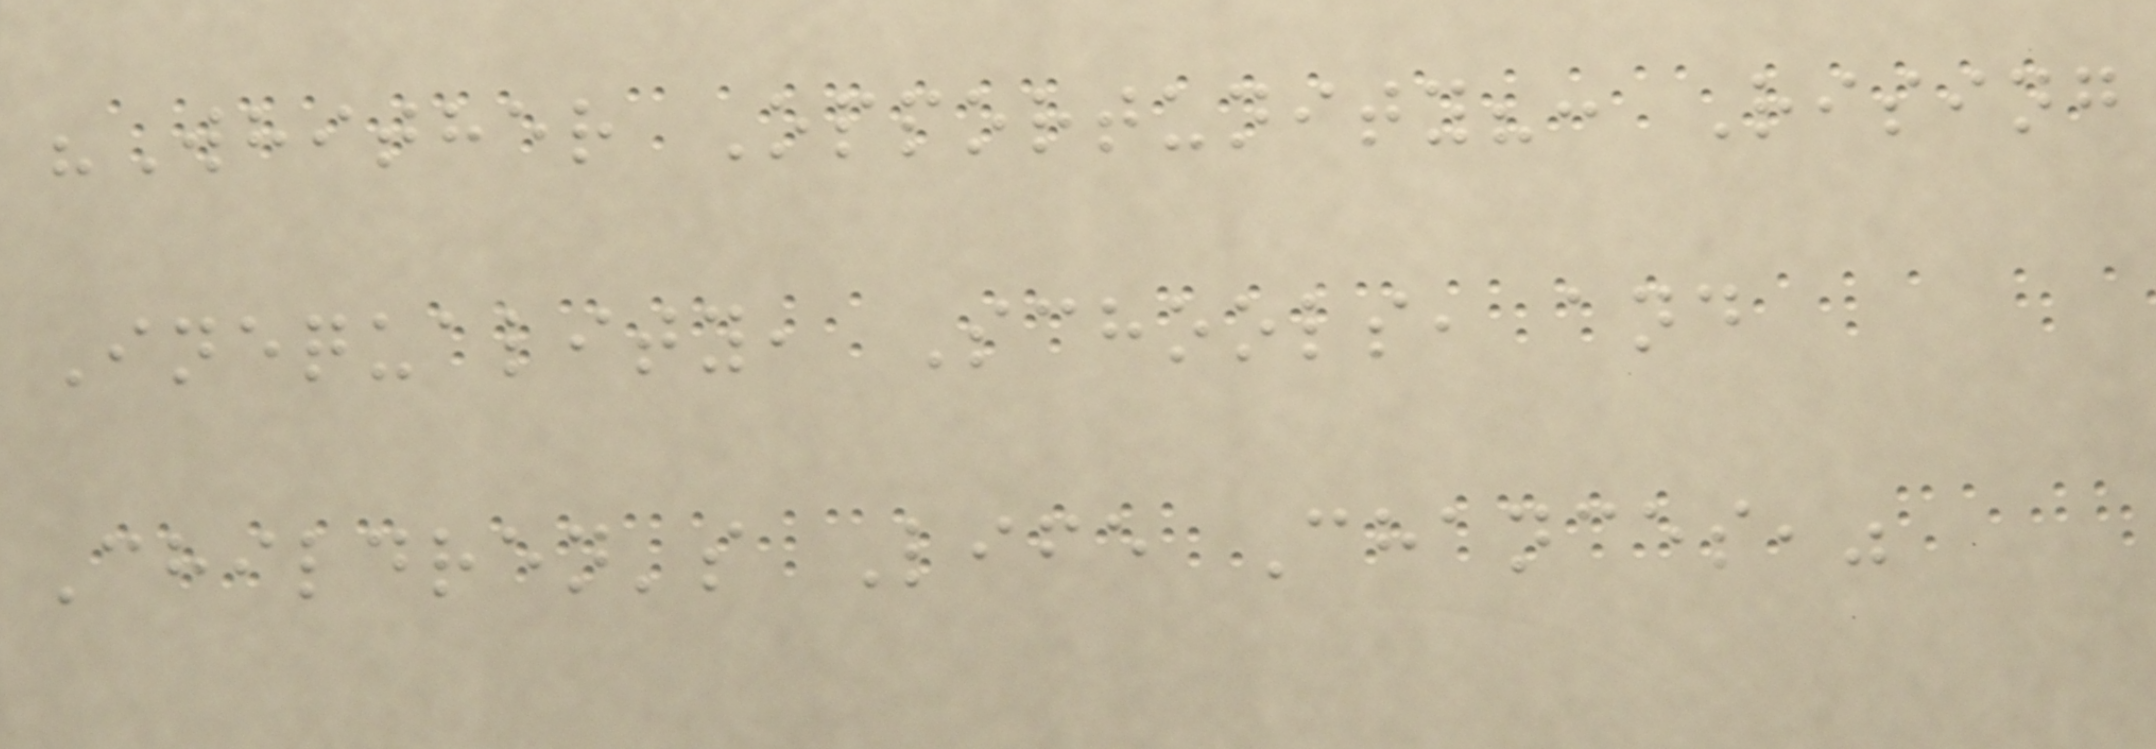"Whither Opportunity?: Rising
Inequality, Schools, and
Children's Life Chances,"
